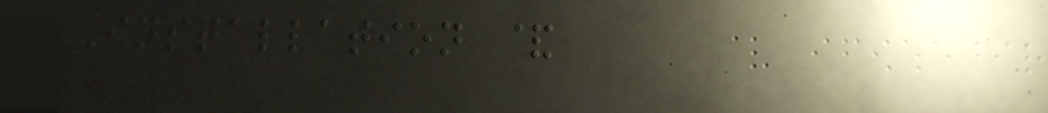Installation &
